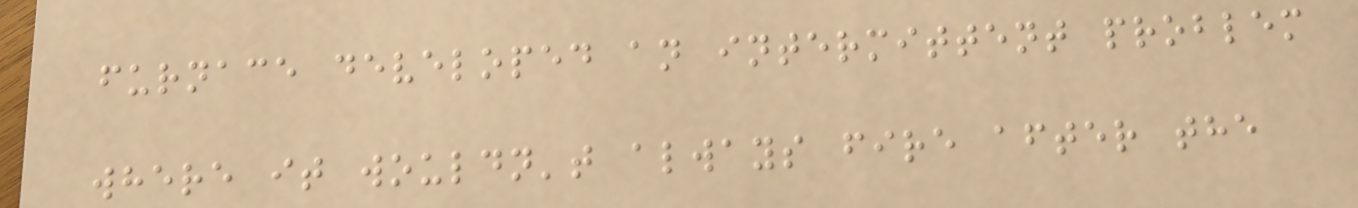furnace developed an intermittent problem
where it wouldn't always fire after the
